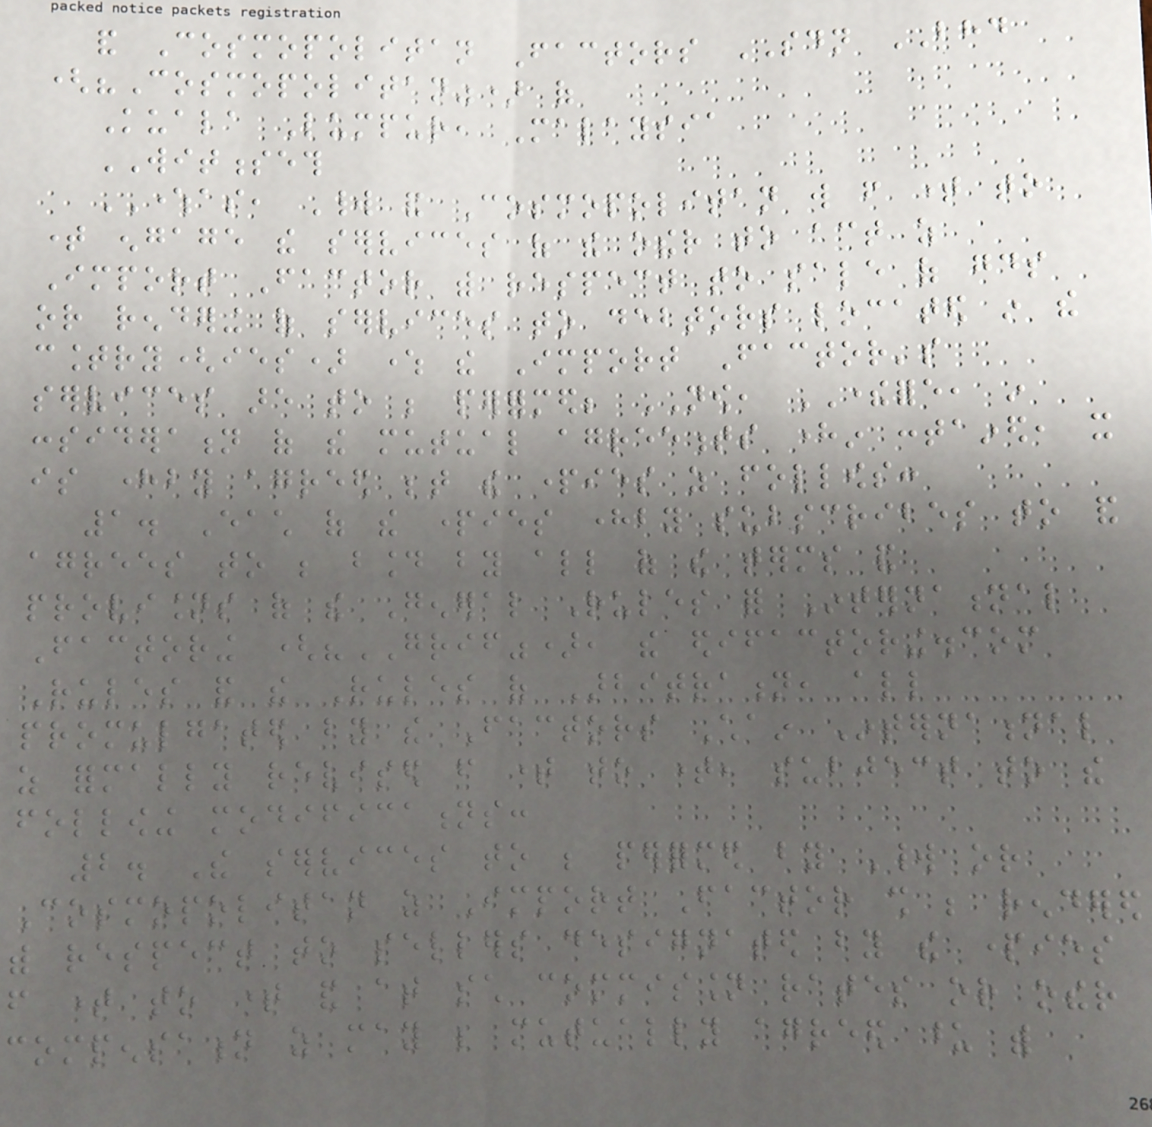and Cosmopolitan Factors SDN BHD
("Cosmopolitan") of
Kuala Lumpur, Malaysia
WITNESSETH
WHEREAS, World and Cosmopolitan will from time to
time engage the services of the other to act as
Import Factor with respect to sale of goods
or rendering of services to debtors located in the
country(ies) where the Import Factor's
services are to be performed; NOW, THEREFORE, in
consideration of the mutual agreements herein contained, it
is hereby agreed between the parties as follows:
1. Each of the parties hereby subscribes to and
agrees to be bound by all of the terms and
provisions of the General Rules for International
Factoring ("GRIF"), the edifactoring.com
Rules and the Rules of Arbitration, all
promulgated by the Factors Chain International
as formally revised from time to time, subject to the
following modifications:
2. The services to be performed by World or
Cosmopolitan as Import Factor shall be rendered
with respect to sellers designated by the parties
from time to time and at such commission rates or other
compensation as may be mutually agreed upon with
